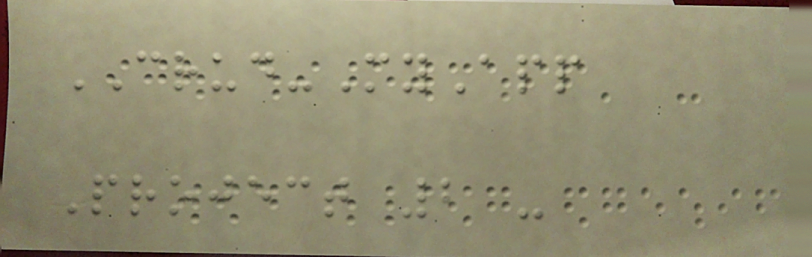CRUD-MyApp
Project 2 -
